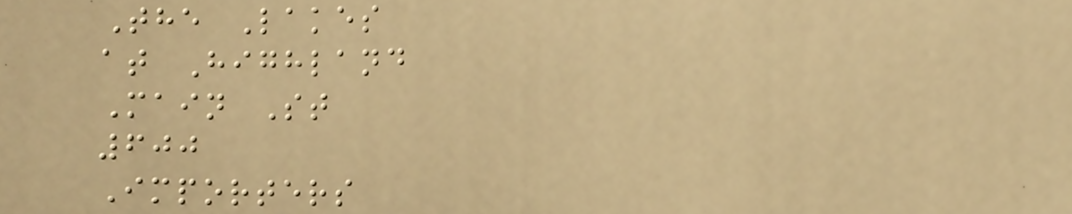The Lakes
at Highland
Main St
600
Importers
